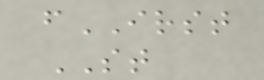fIRST
ST
